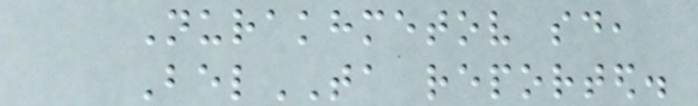Nurakhmetov said,
BelTA reported.
